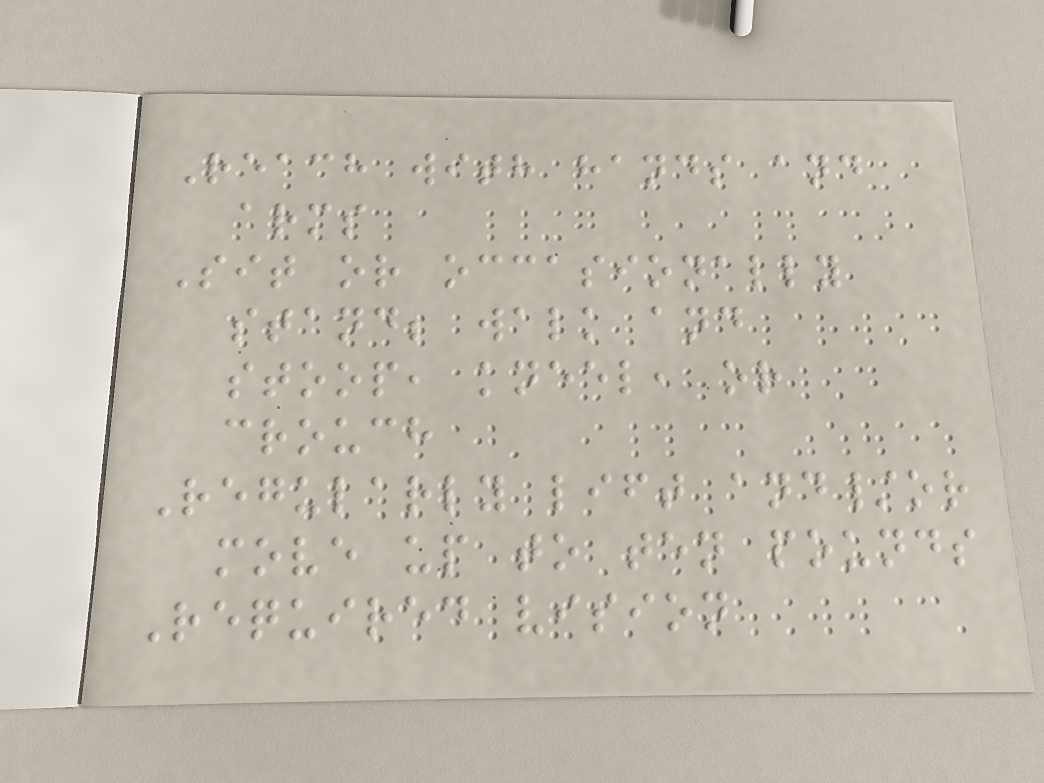Reach with hands and
arms
Sit or occasionally
stand; walk and
stoop, kneel, or
crouch
Regularly lift and/or
move up to ten pounds
Required vision
